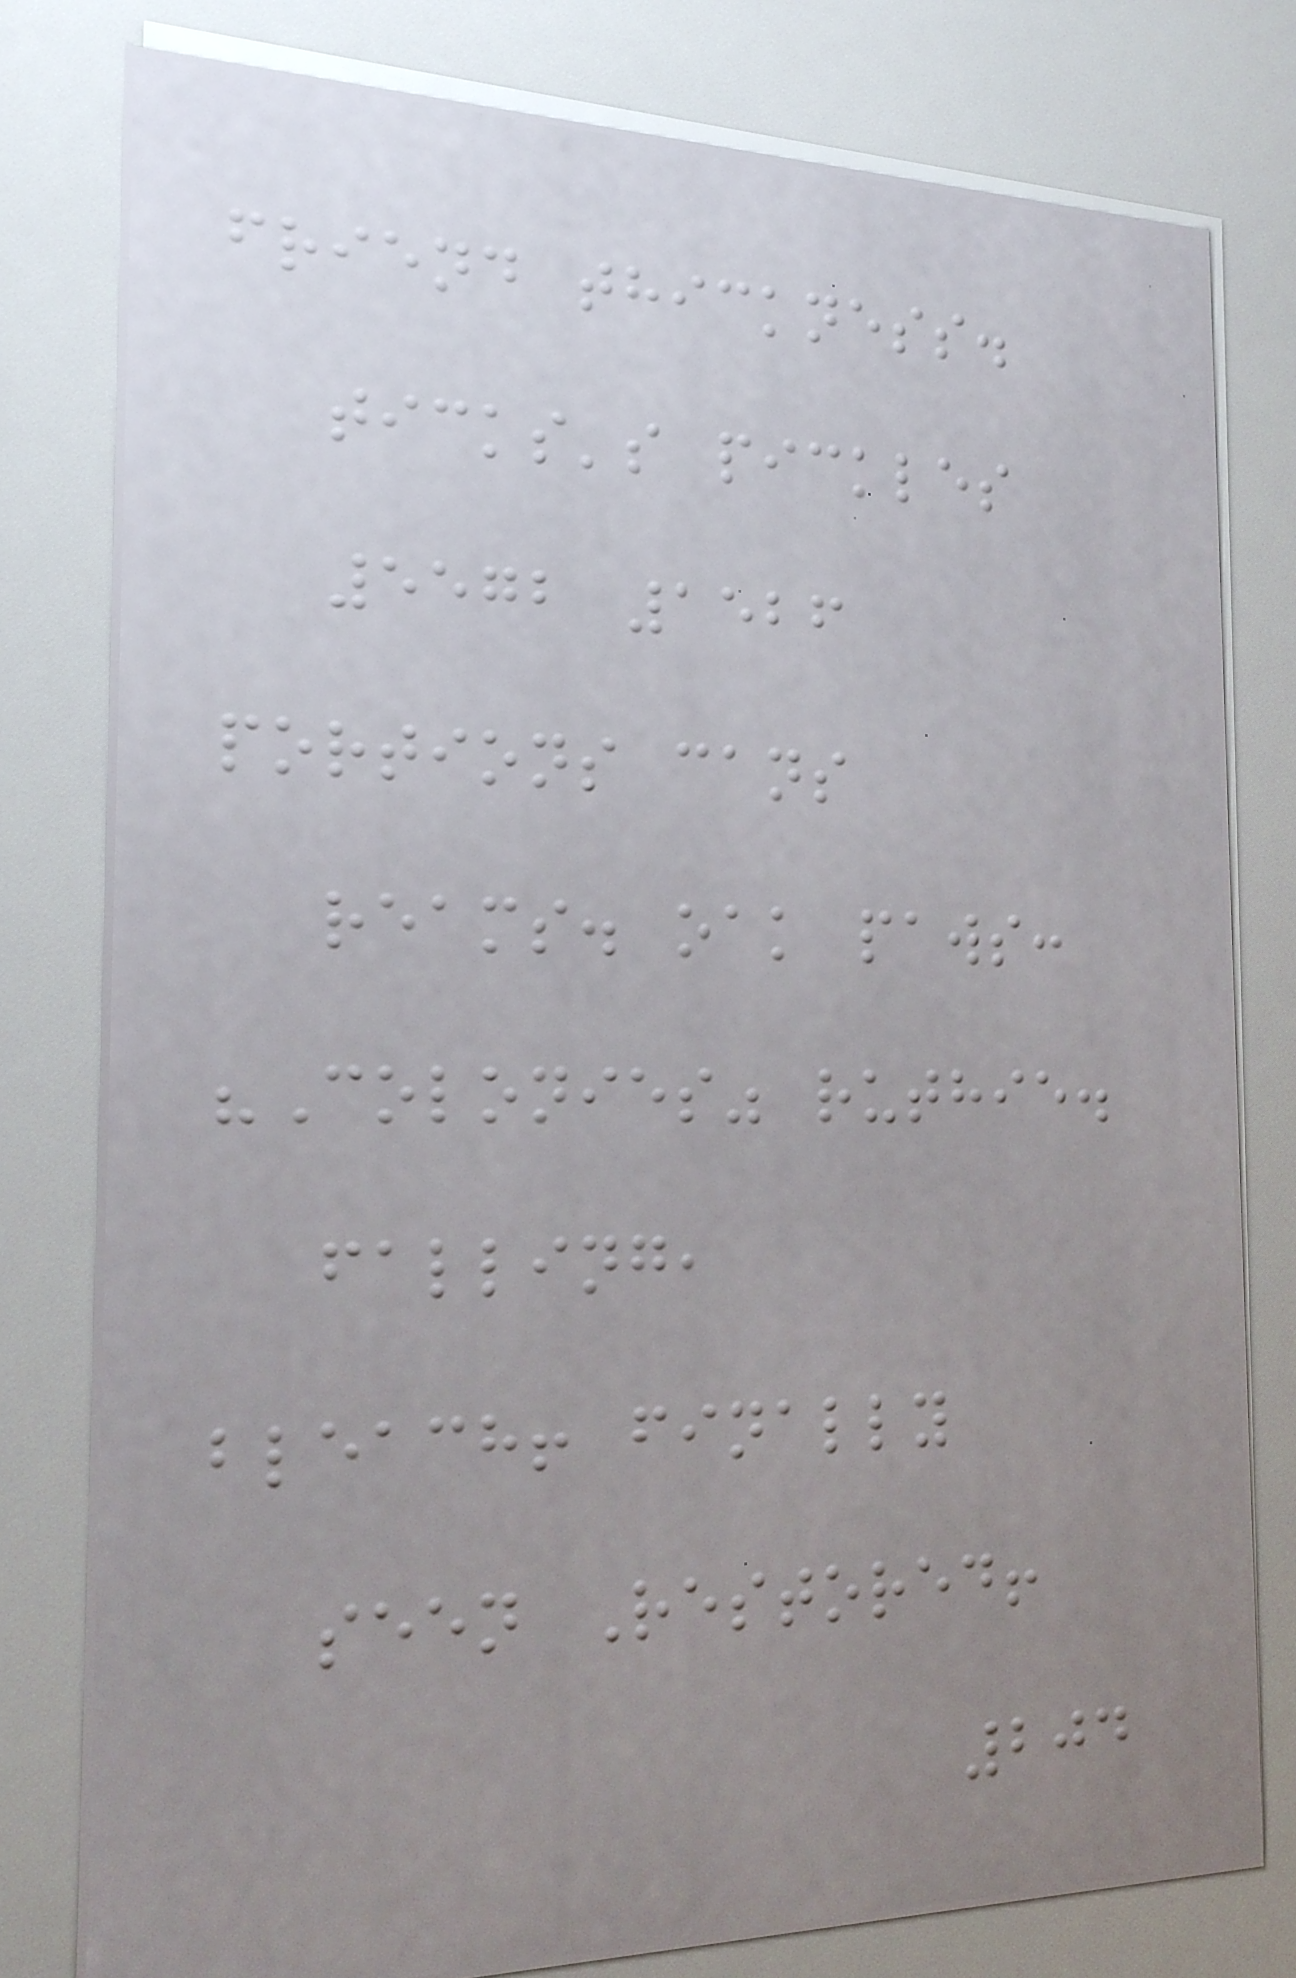friend thickness.
ticks's pickles
5572 1526
portions cans
reams. oak paws:
"Colonies" ruthie.
falling,
bleach! finally
seen Restored!
204
